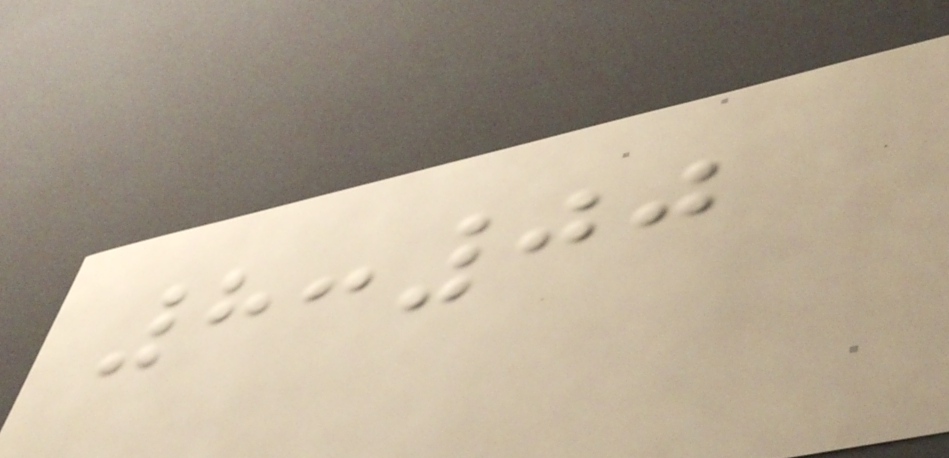8:00
